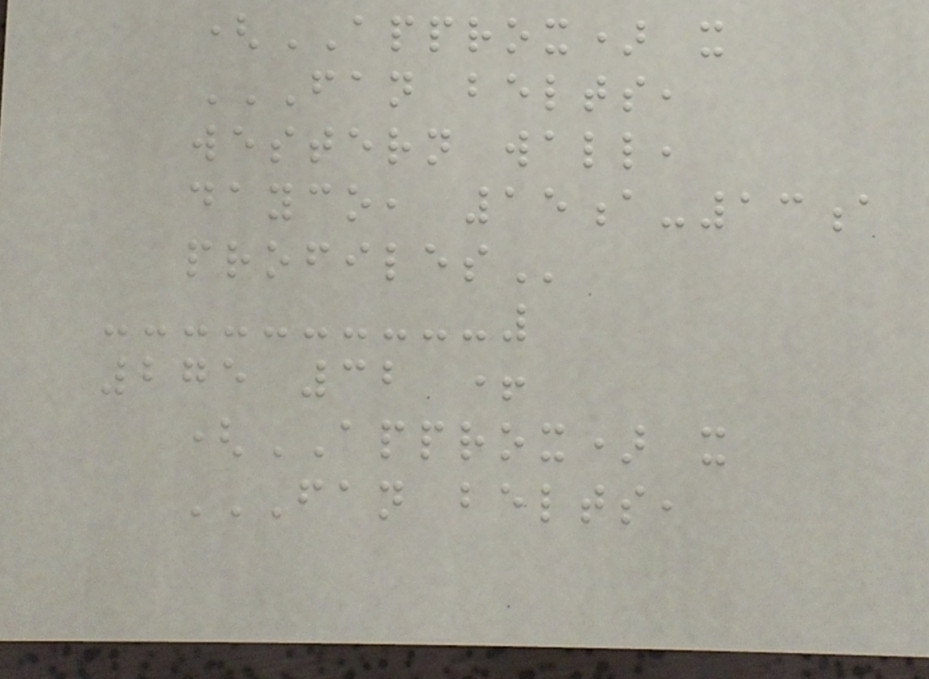(APPROX) x
FAN BELTS,
WESTERN WALL,
DAYCO, 15A-13A
PROFILES
275 32 +
(APPROX) x
FAN BELTS,
